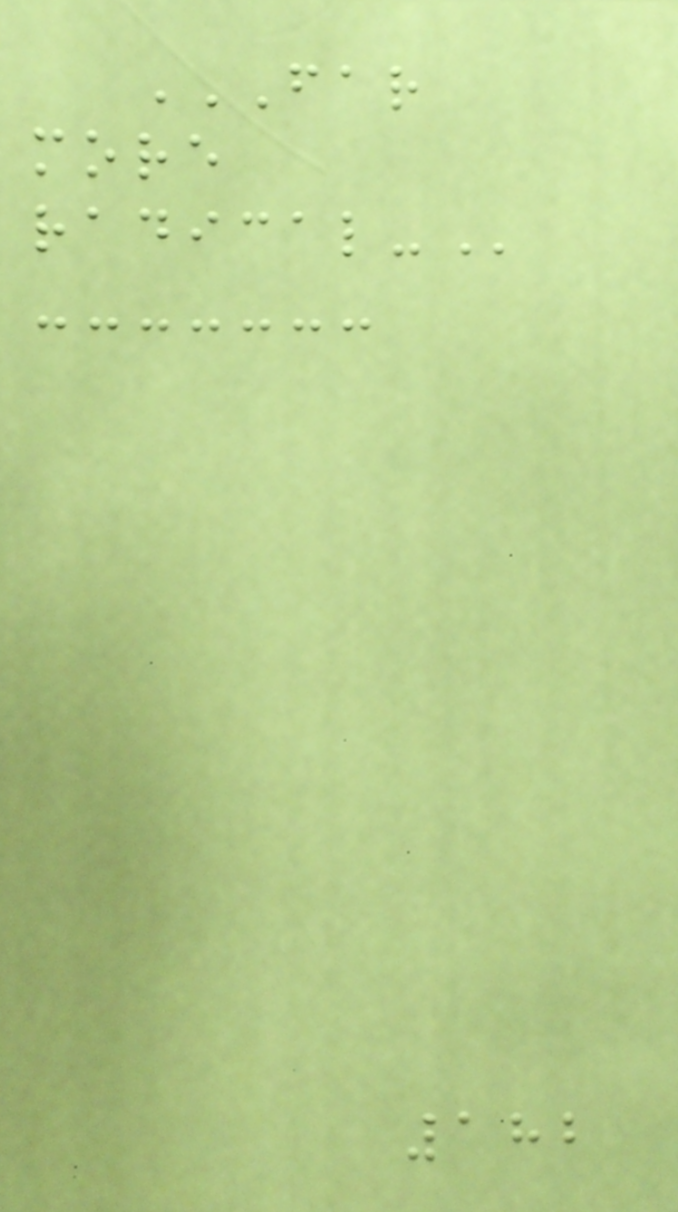FAR
MORE
RADICAL-
182
